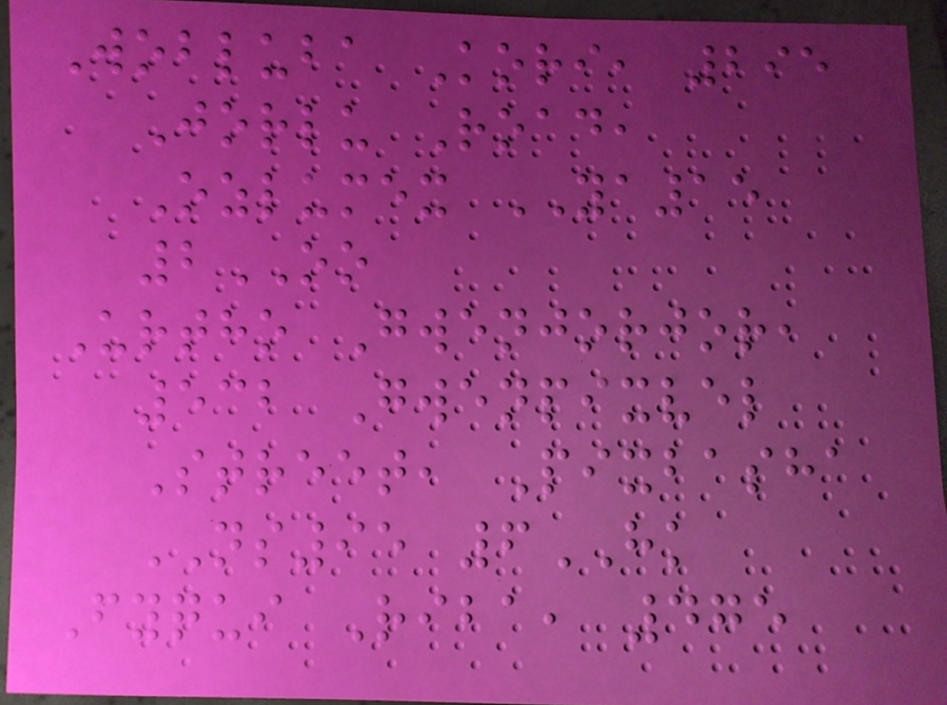Wobluba Kori, 295
Jorlu Road,
Ozlumex YA15
2OO
Urtho Gwenjorjor,
532 Gwenpixvel
Street, Pixbasha
NS95 6HK
Fyqui Riba, 475
